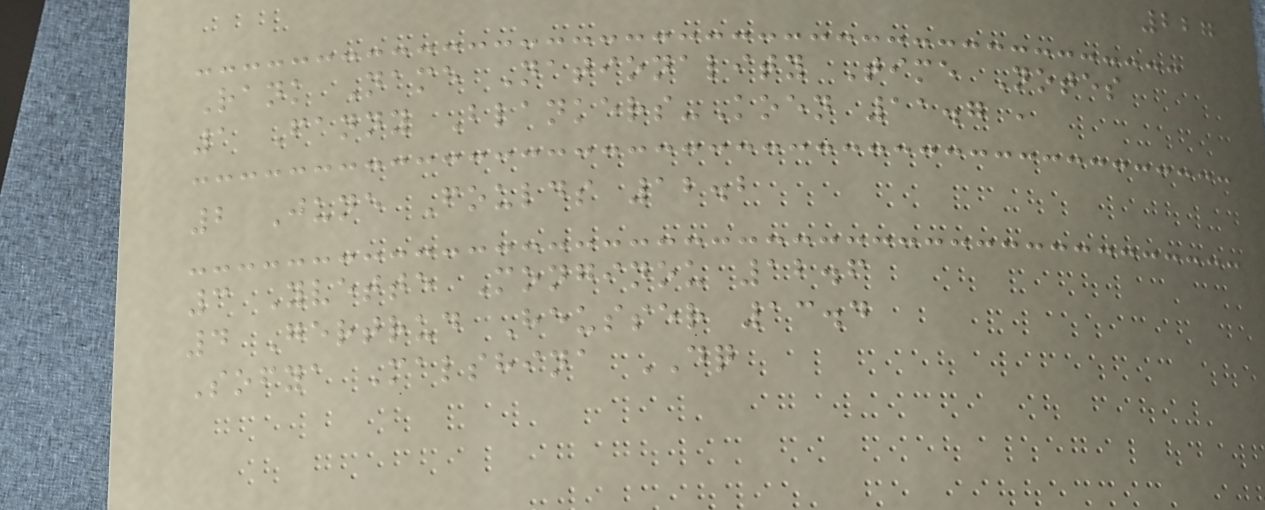227
Rank Name Nationality Time Notes
1 Fanny Blankers-Koen 11.7 ,
2 June Foulds 12.2
3 Yvette Monginou 12.6
4 Gertrud Heusser 13.4
Sofya Malshina DQ
